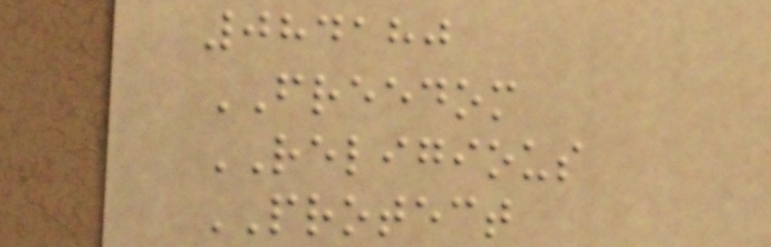084180
FREEDOM
RELIGIOUS
PROTECT
